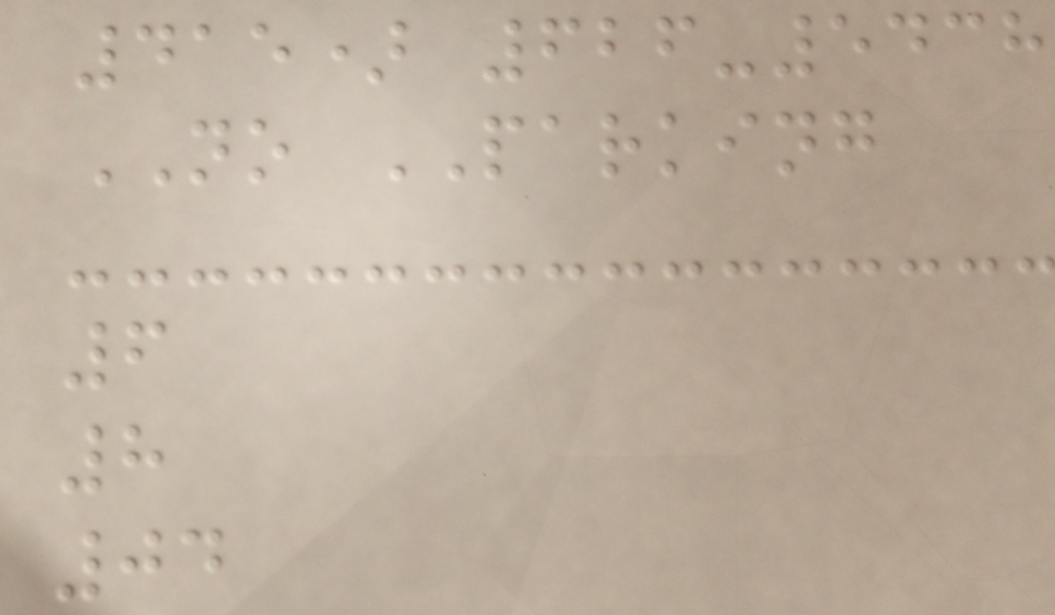415) 626-5438
NO PARKING
6
8
04
